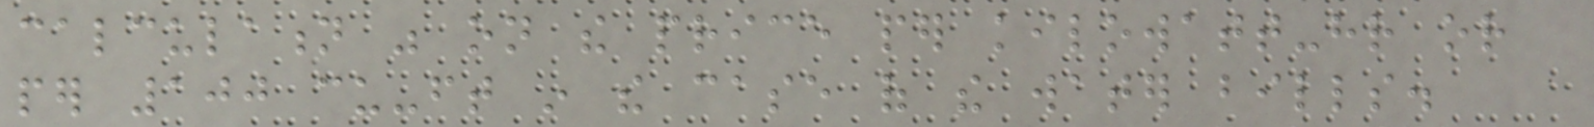calculation was on the price per kilowatt-hr or
per 100 cu-ft in the case of the water bills.
